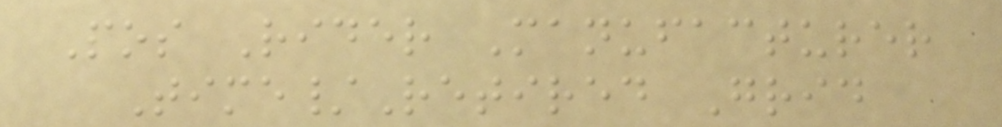Pos Rider Manufacturer
Time/Retired Grid
